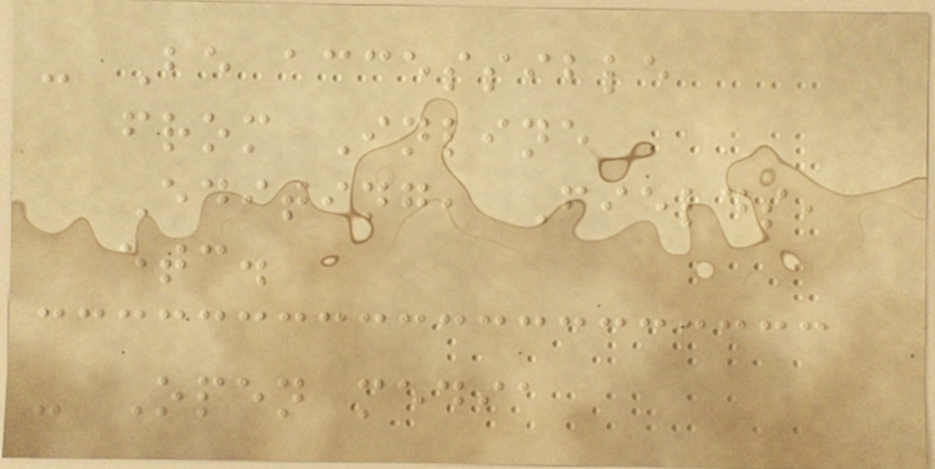- Be accessible
from Inline
Editing, Fields,
etc.
- Open media
